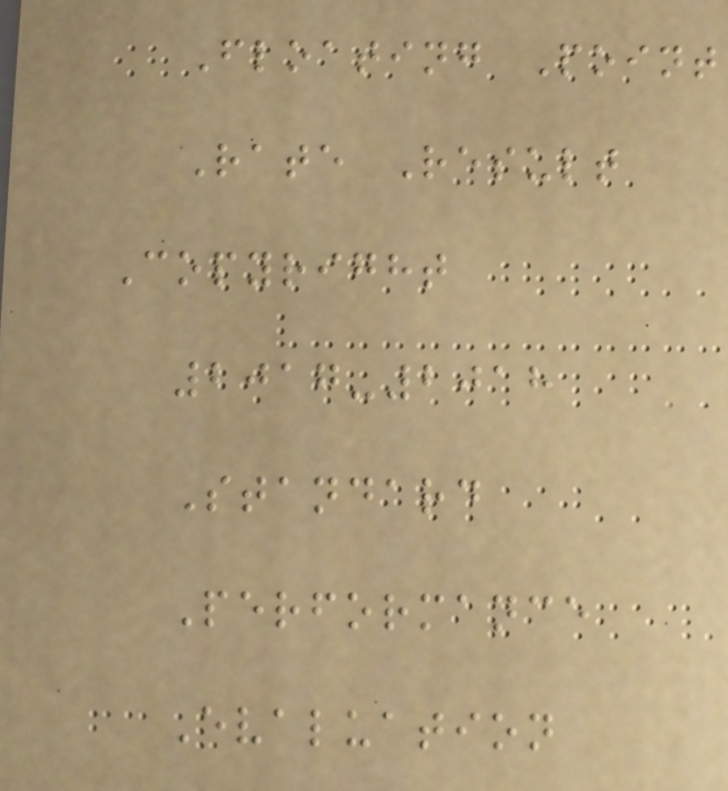Floating Point
Rate Result
Copyright
2017-2018
Standard
Performance
Evaluation
